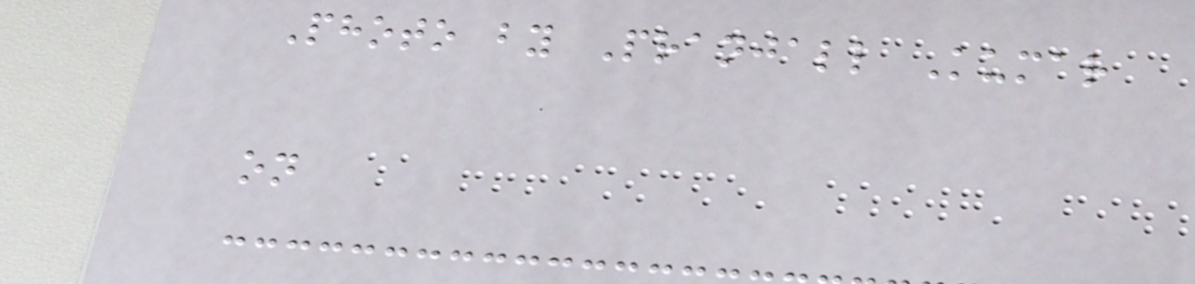Photo by Pranjall Kumar
on
